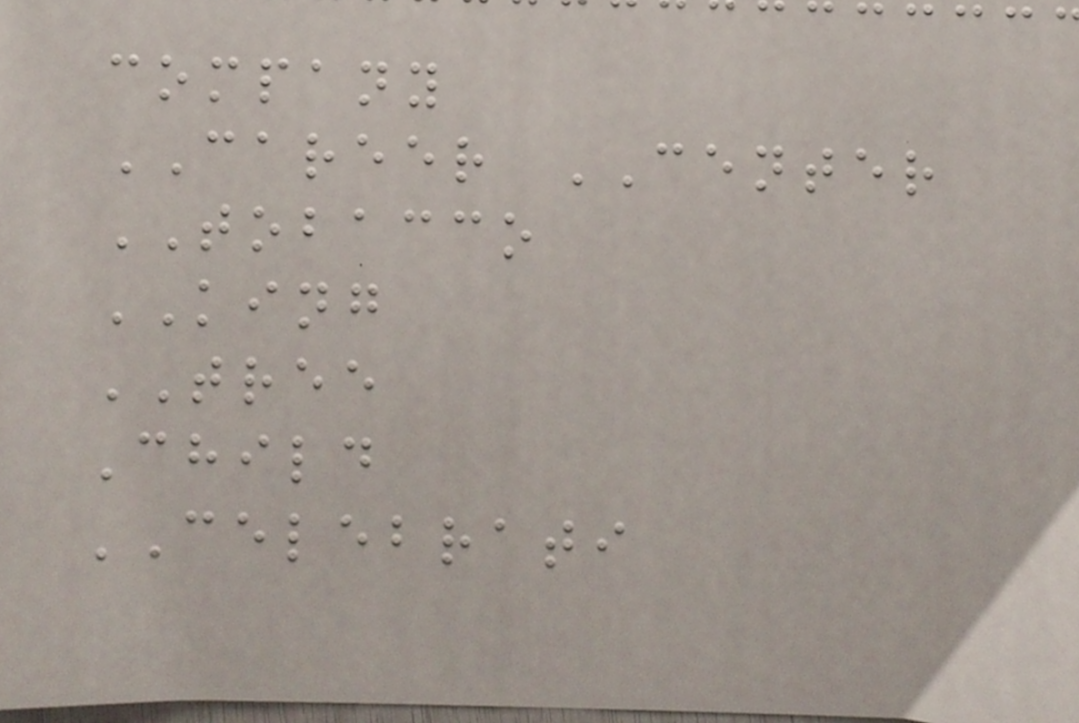company
CAREER CENTER
TOBACCO
KING
TREE
Child
CELEBRATI
